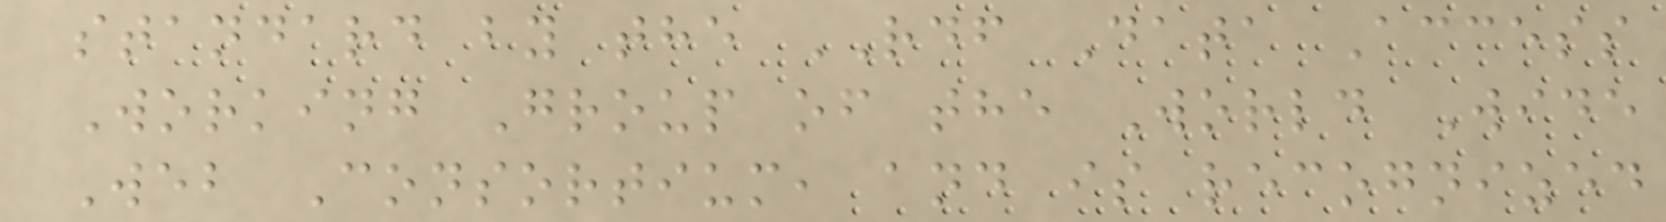standard by the RDF Data Access
Working Group of the World Wide
Web Consortium, and is recognized
